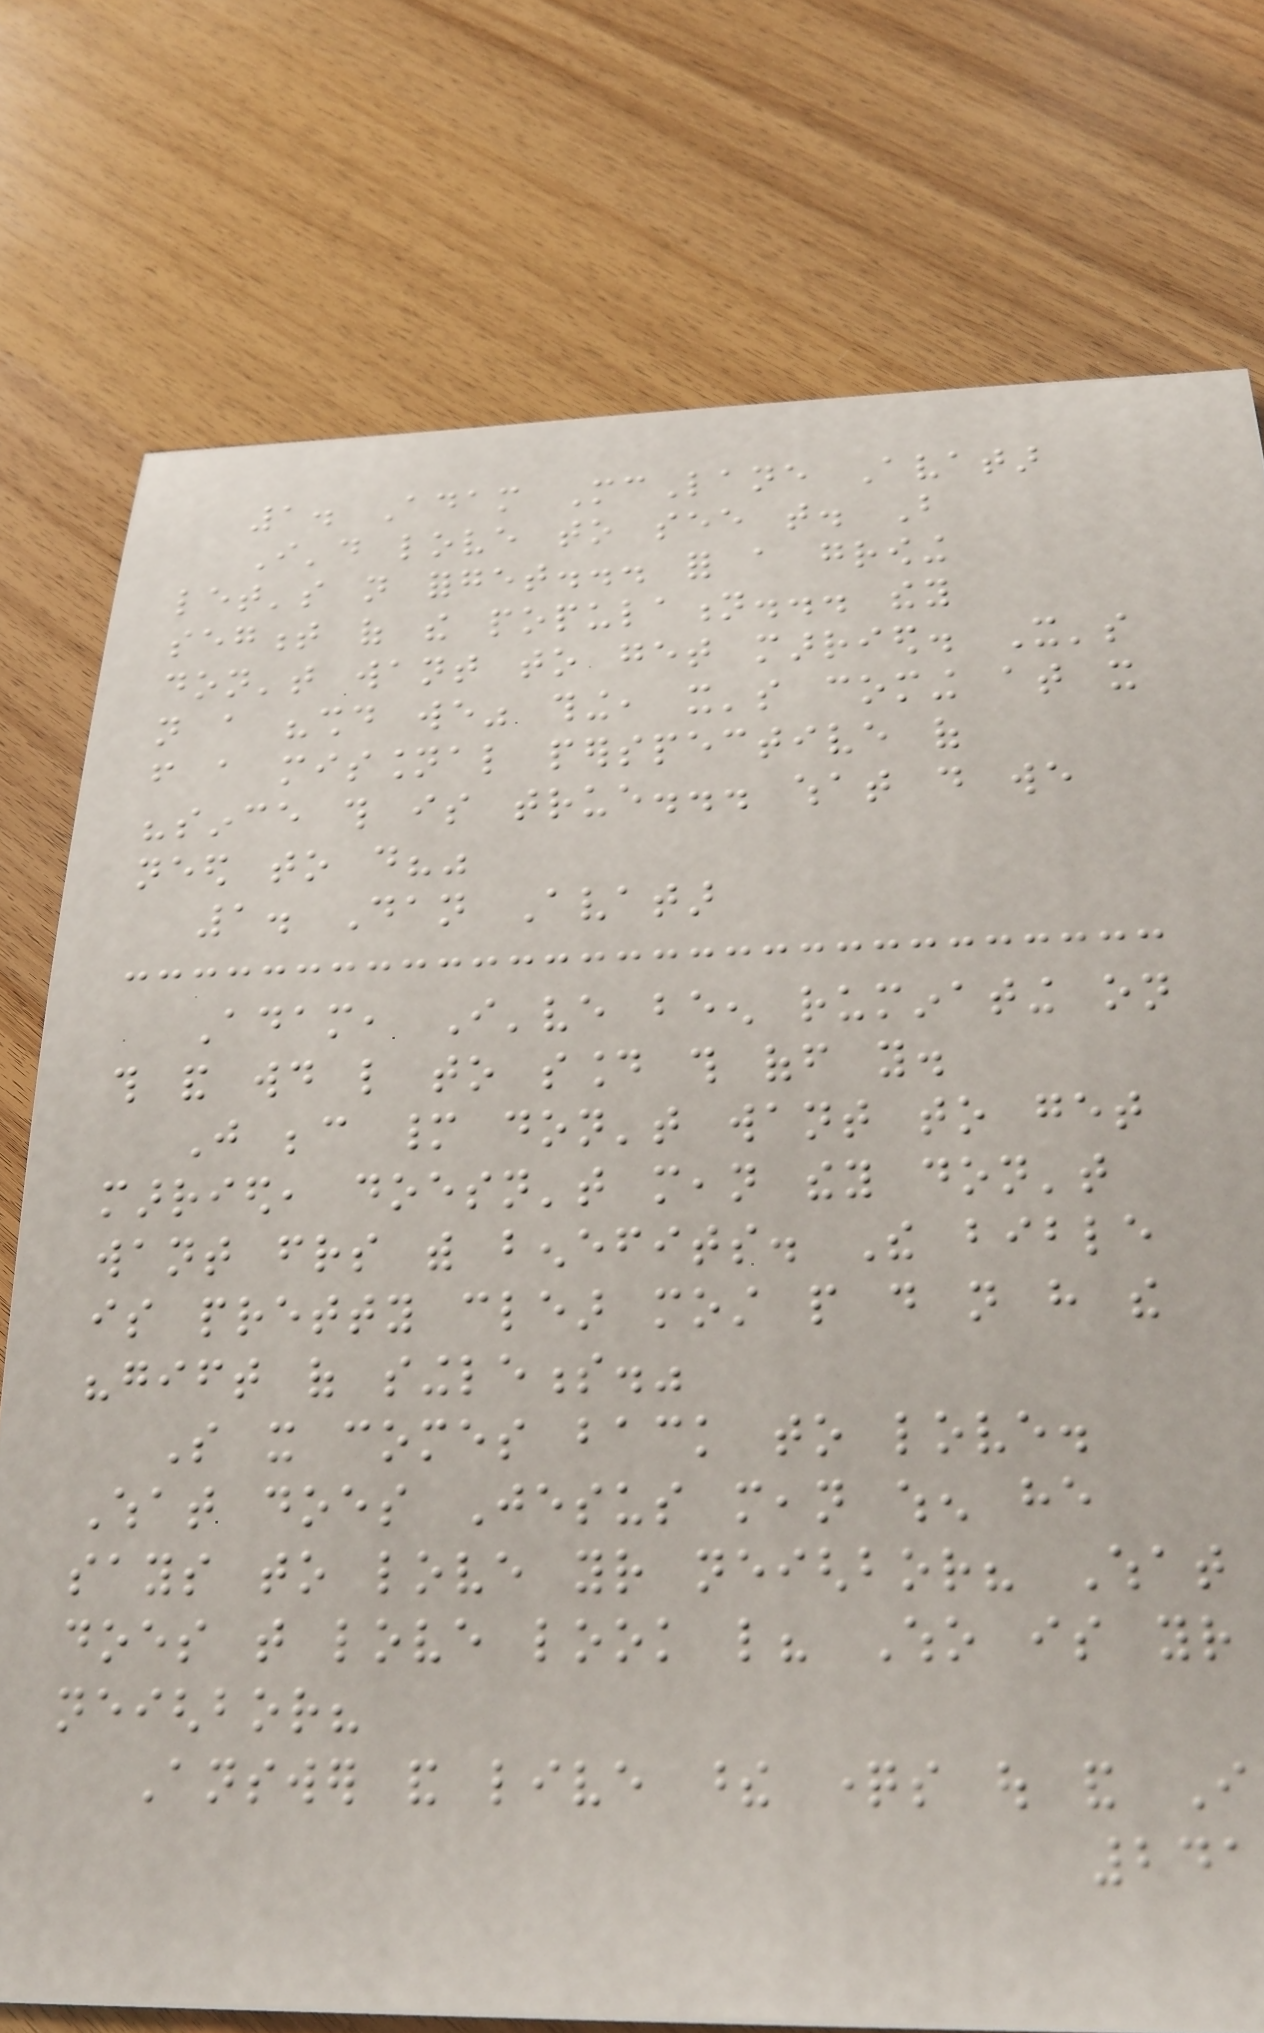1. Adam McLane Avatar
I'd love to see that. But
let's not forget... for a growing
segment of the population... they
don't want to get married. It's
not a "should we" thing, it's coming at it
from a missional perspective of
"since this is true... what do we
need to do?"
1. Dan Avatar
Adam, I've been ruminating on
this and would like to sound this off you.
Just because many don't want to get
married, doesn't mean they don't
want friends with benefits. The bible
is pretty clear most people do not have the
"gift of singleness."
So it comes back to love.
What does Jesus mean when he
says to love your neighbor? What
does that love look like? Who is your
neighbor?
Answer and live these questions out and I
241
